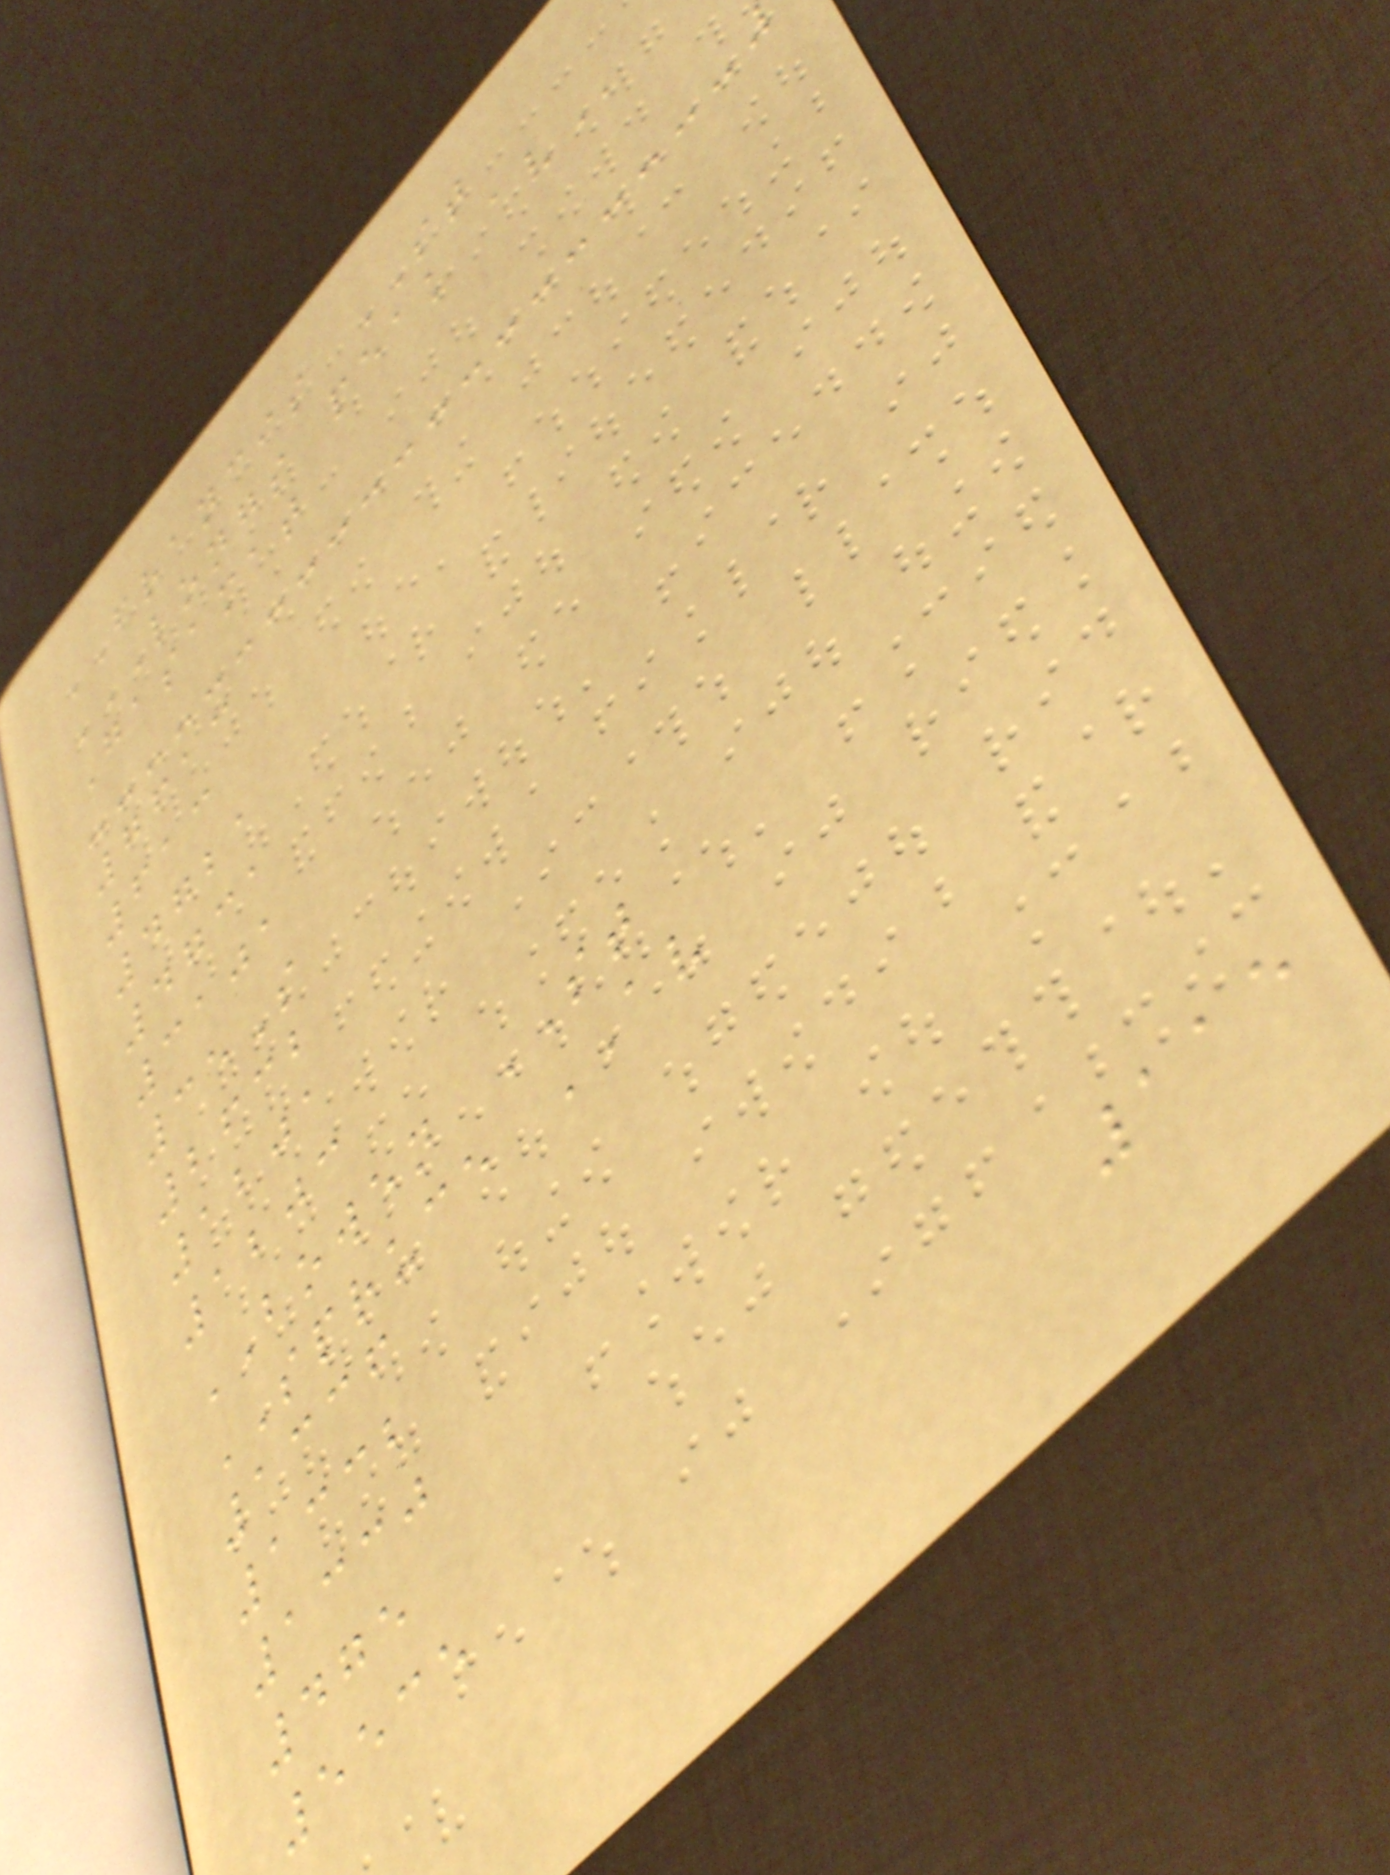FRANCIS ST
LONGS PEAK AV
Gasamat
7613
613
4721
4731
3101
35S
2632
1201
1203
BOWEN ST
SPRUCE AV
1336
1332
1330
475
5535
115
